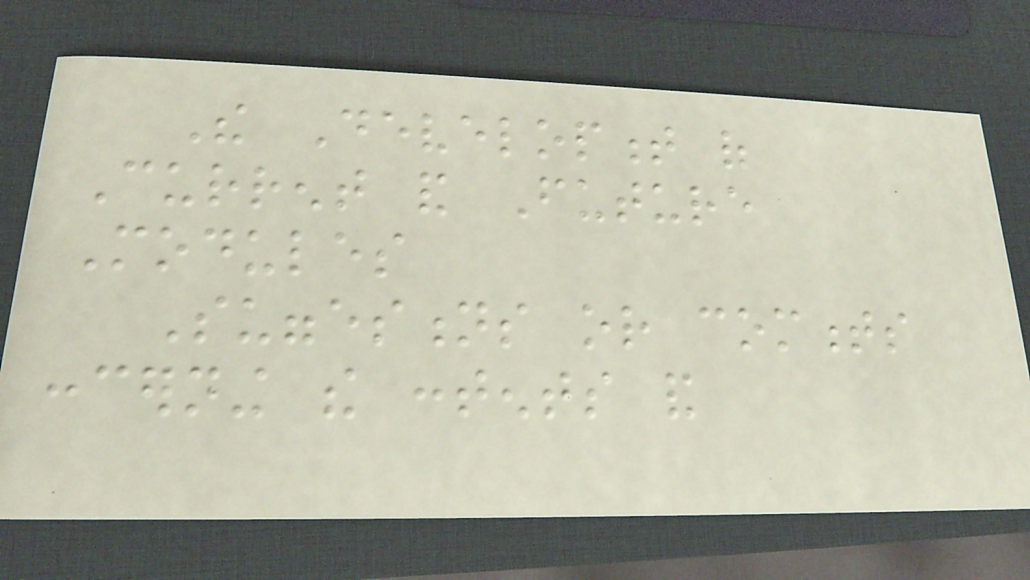The Development of
Current and Future
Modules
Suggestions or comments
concerning the contents and
